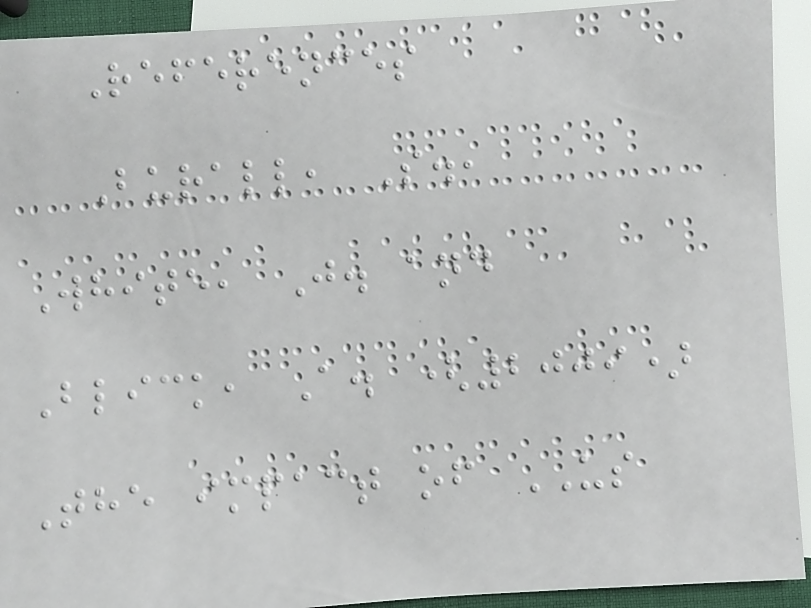References
Burall, S.,
White, J. and
Blick, A. (2009)
The impact of US
